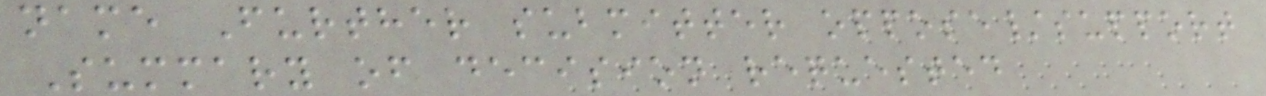name Further submitter oppose/support
Summary of decision requested
